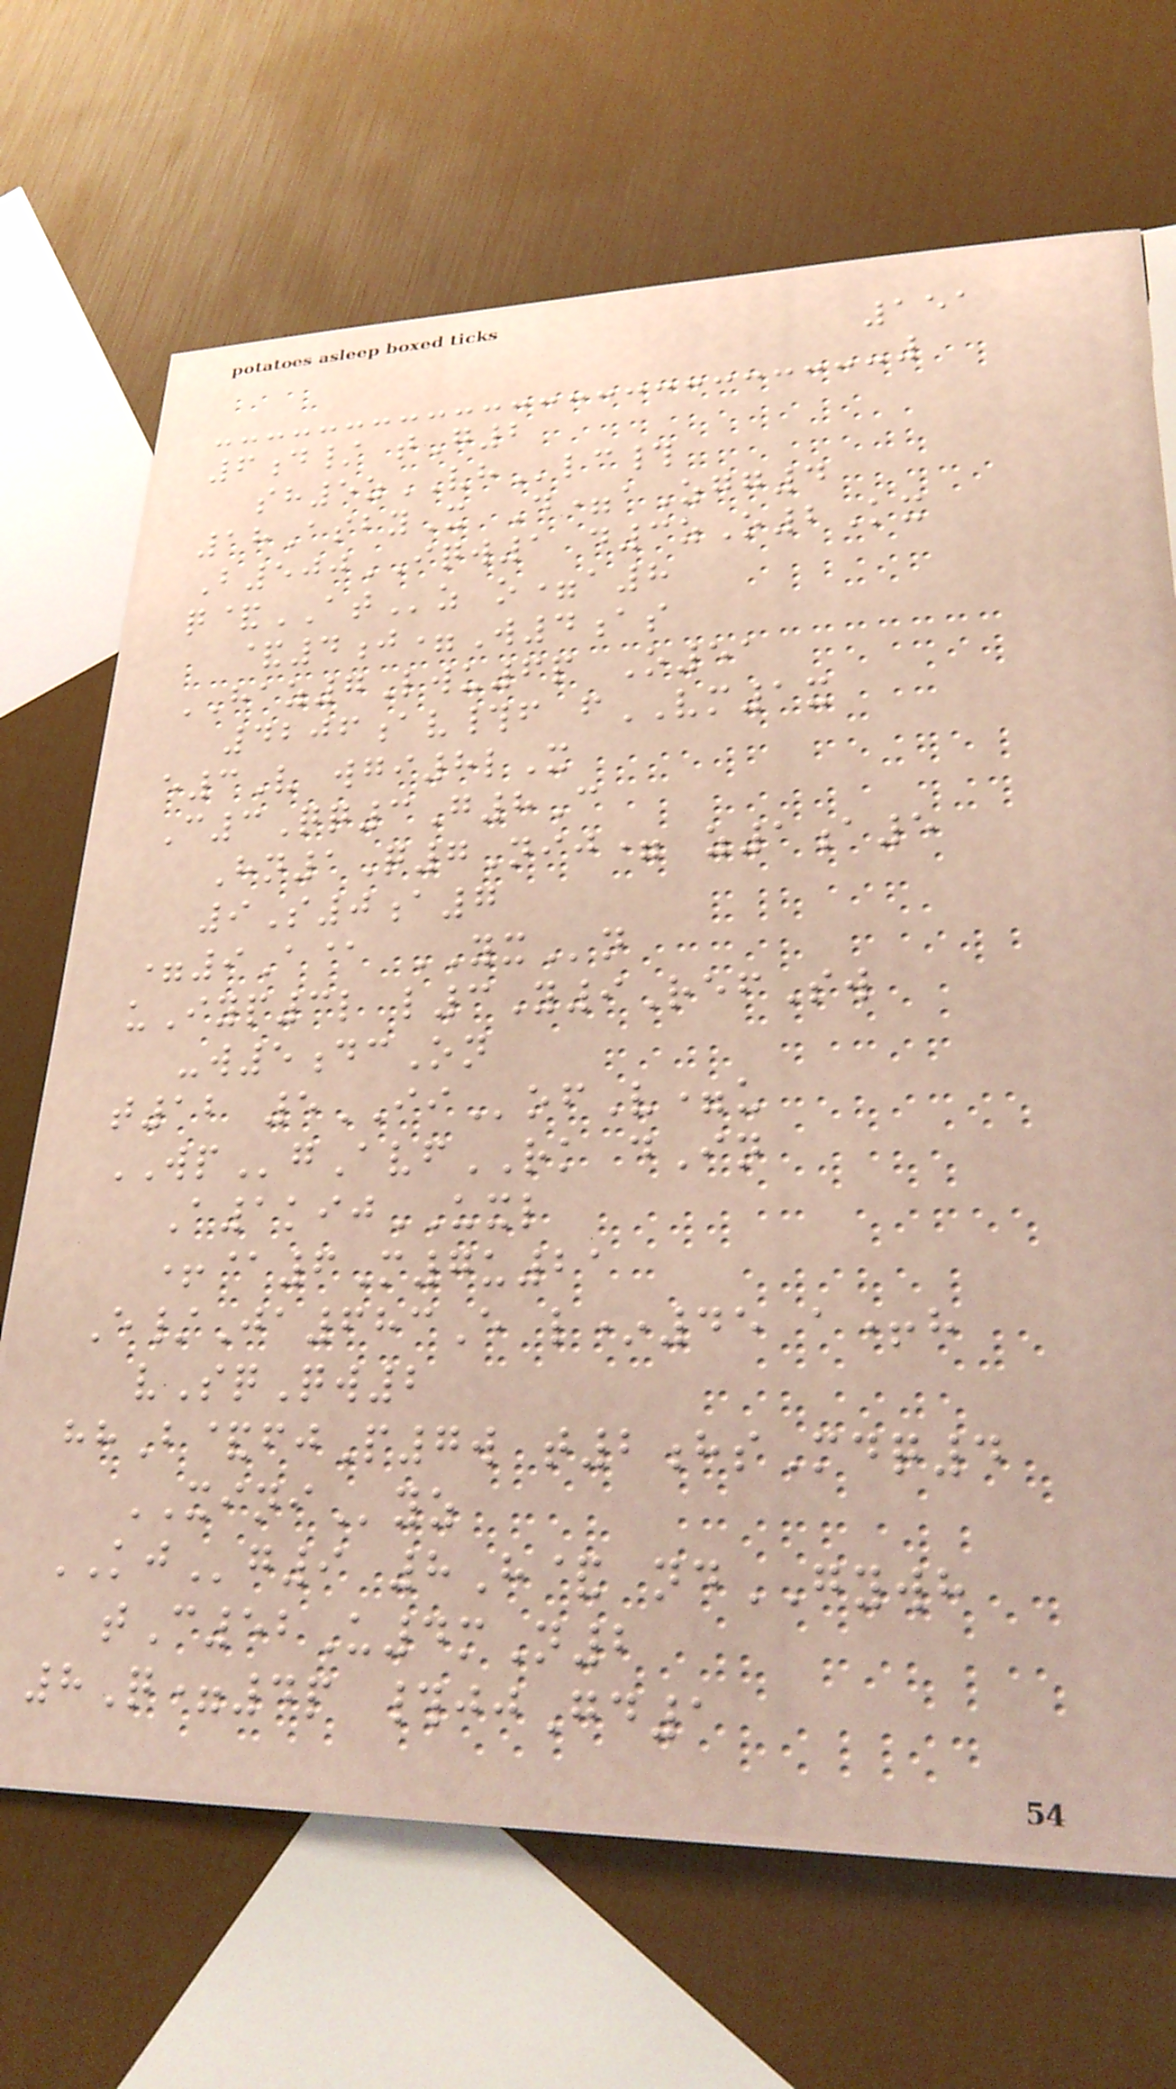151
6d/ tG2
sh5zVHlc#
18AsbyX D=aZgg4
B500IQW1 d3zO2Kx
q&ATz o=a8
&4j=W4as
HAZ7Lwu6p O51
4206av#f fVM1x
e3V wgi8lX
C3Qq3G8C
Hn1Q7Nij= z1a5
9S0a7
=9A@ YXn
uIyp3l l3Y9RefSw
-w5dcOn
t12 5IIofV=u
WPgAvfRK dIn
A1kijUXL
+@6M7u21
E/Ja683E l*45 a+h
vSqQw2
hhB&fjP7w t2hsMdq4
XINIyz
KJg9 8H& ndGYWH
tC52U4mN2
8Q=4p #jjGd1
